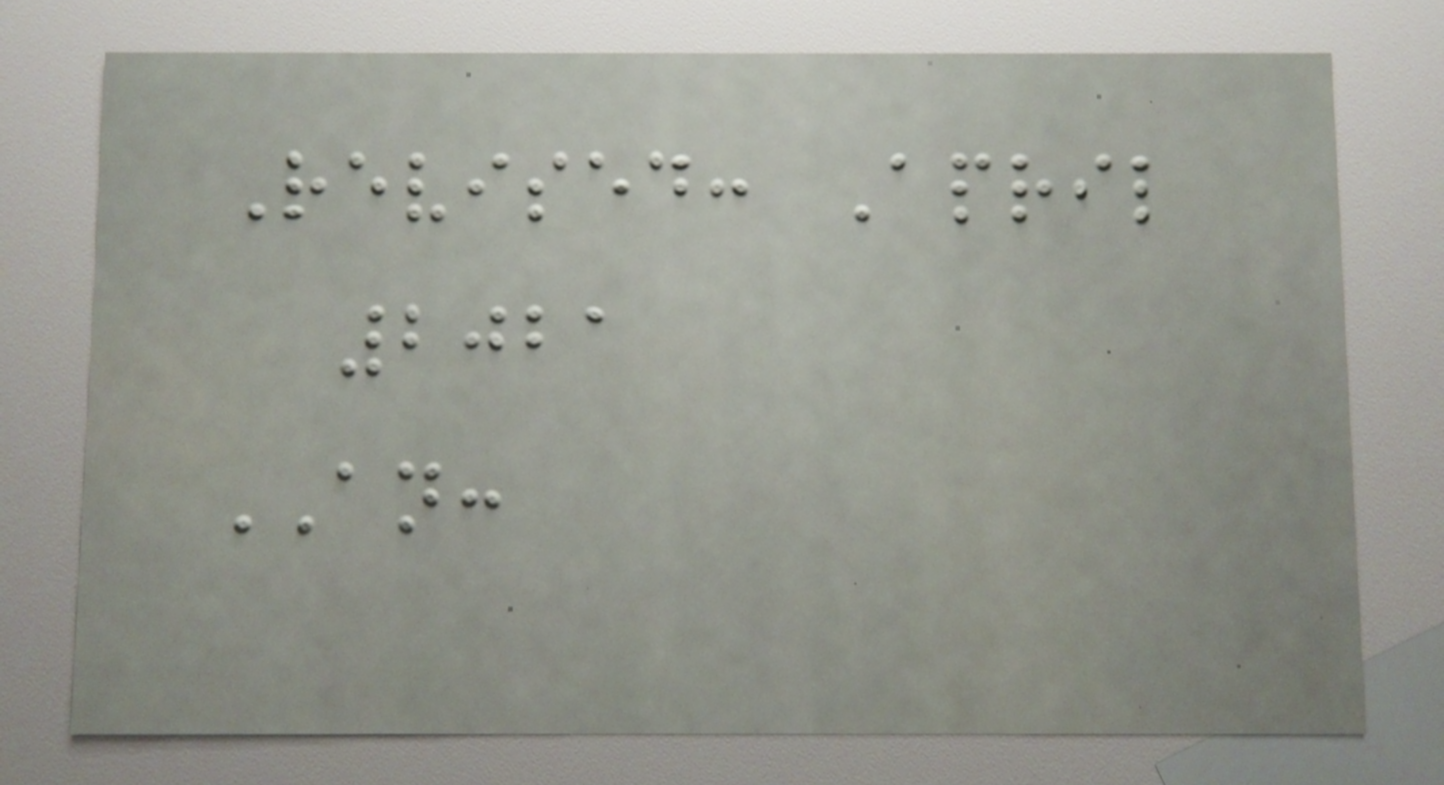Revised: April
2021
AN:
